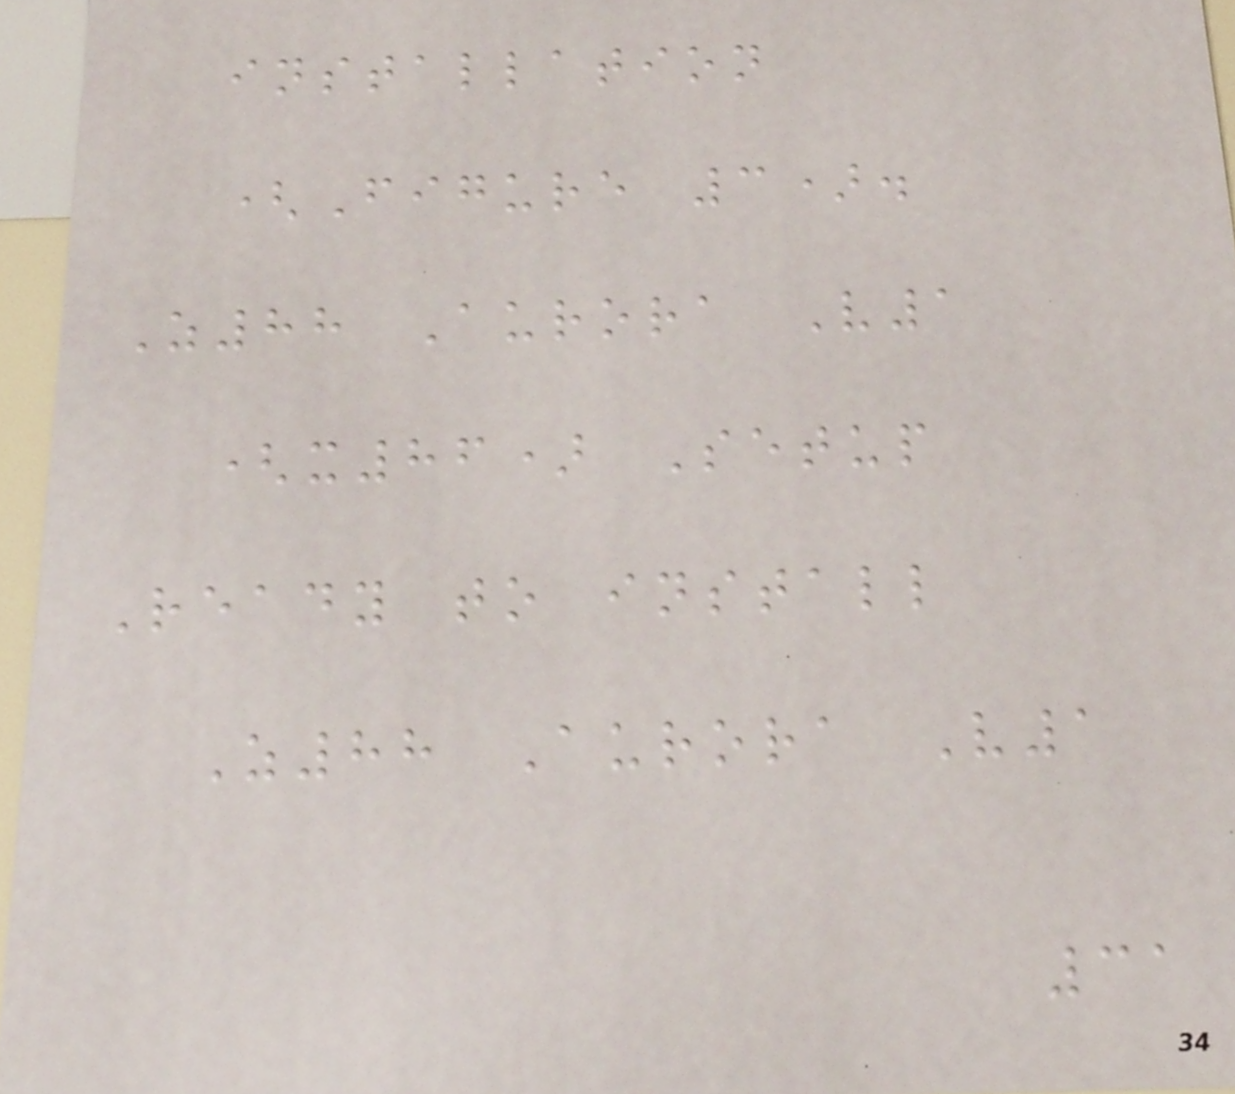installation
(Figure 3).
Z88 Aurora V1
(x86) Setup
Ready to install
Z88 Aurora V1
31
